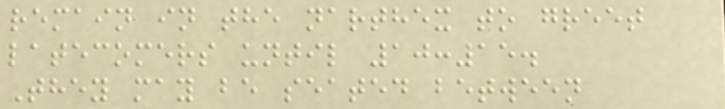remain in the narthex to greet
latecomers until 10:15.
They may be seated between
